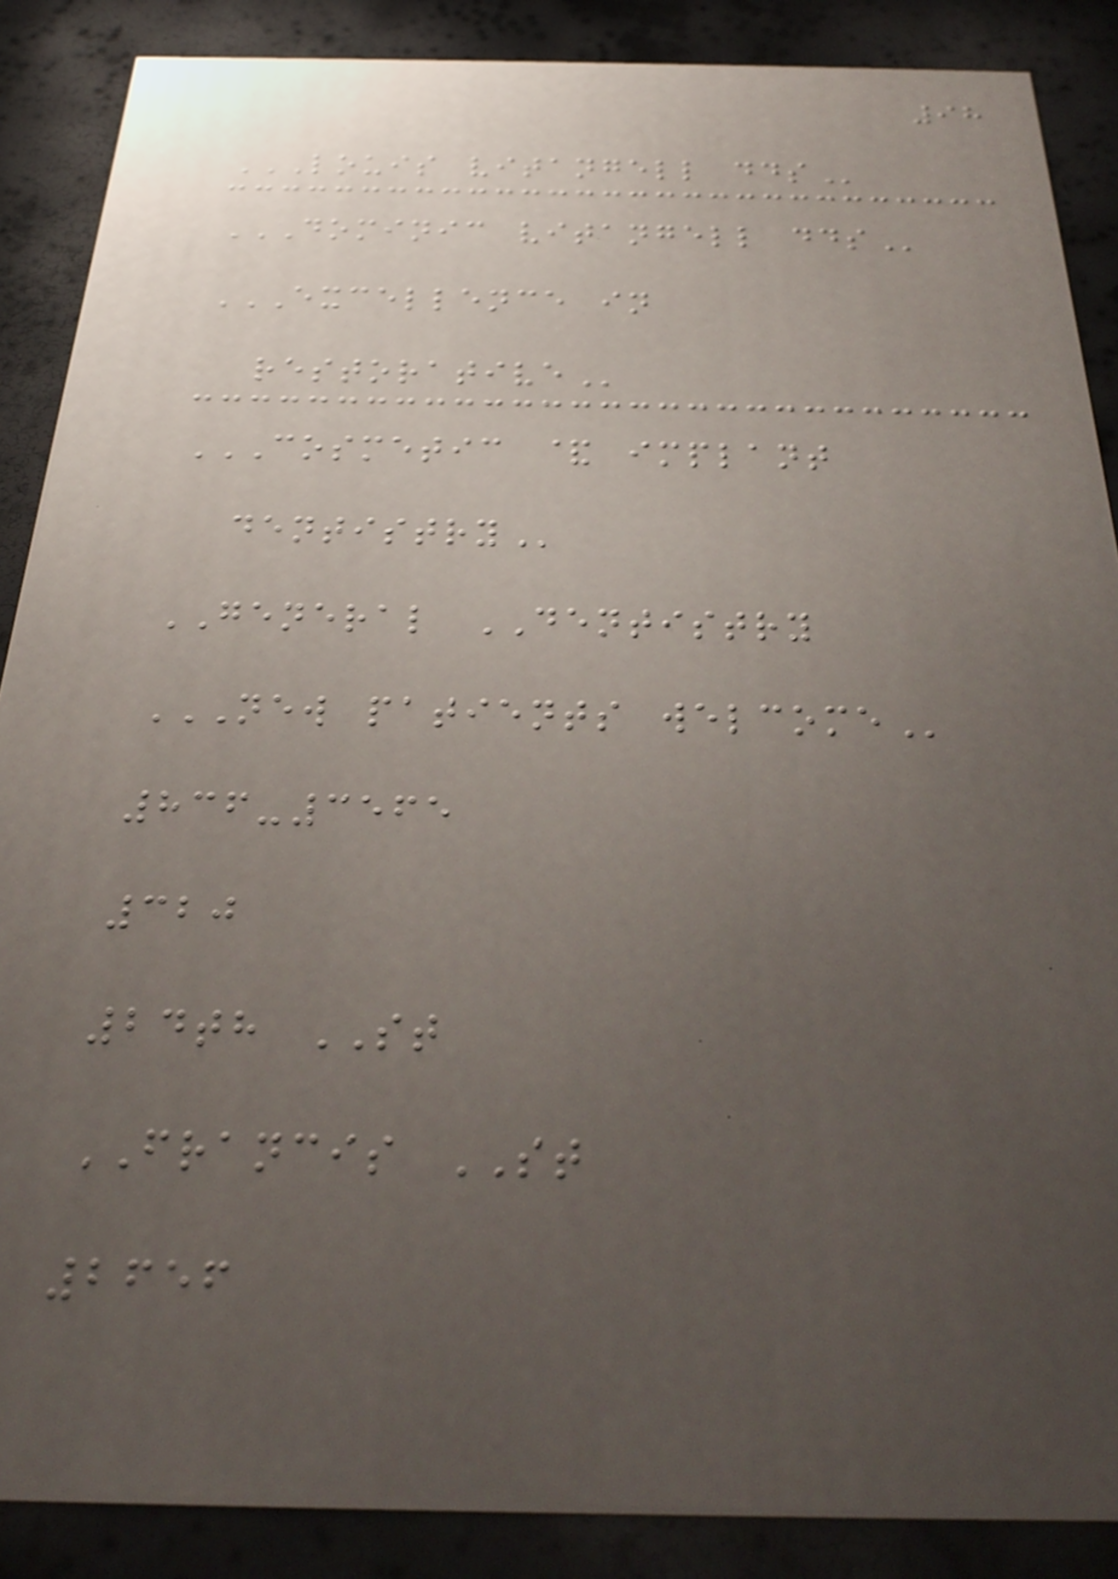98
LOUIS VITANGELL DDS
DOMINIC VITANGELL DDS
EXCELLENCE IN
RESTORATIVE
COSMETIC & IMPLANT
DENTISTRY
GENERAL DENTISTRY
NEW PATIENTS WELCOME
836-3565
320
24th ST
FRANCIS ST
2656
